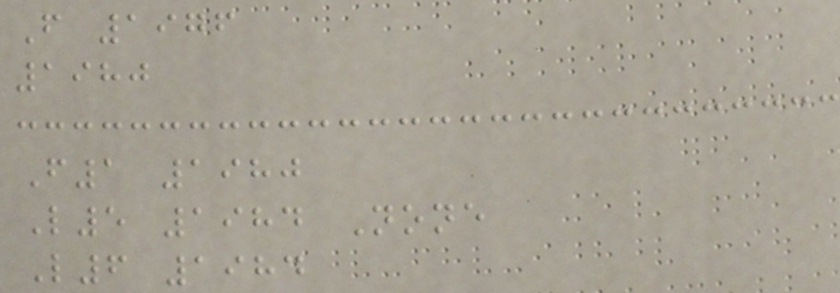F 1976
1980
F1 1980
L5 1984 None
L6 1984
